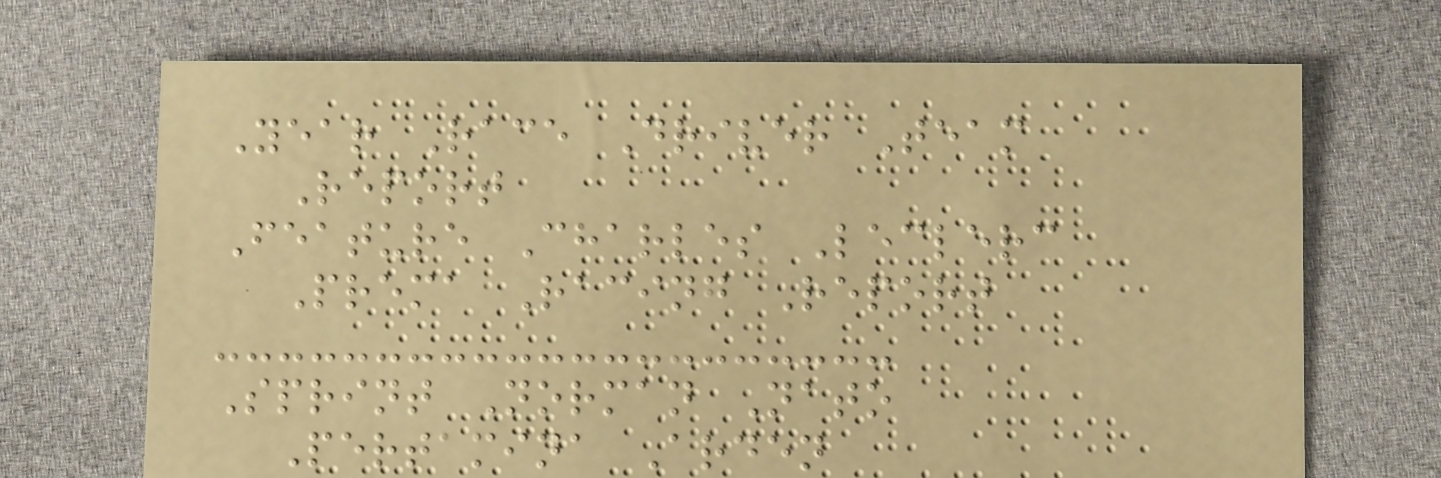Year Race Driver Team
Report
Feature Charles Leclerc
Prema Racing Report
Sprint Norman Nato
Pertamina Arden
